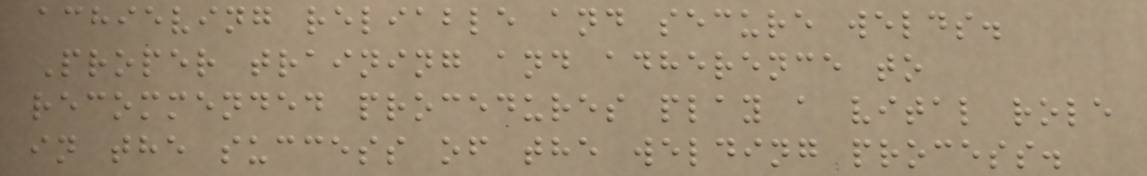achieving reliable and secure welds.
Proper training and adherence to
recommended procedures play a vital role
in the success of the welding process.
